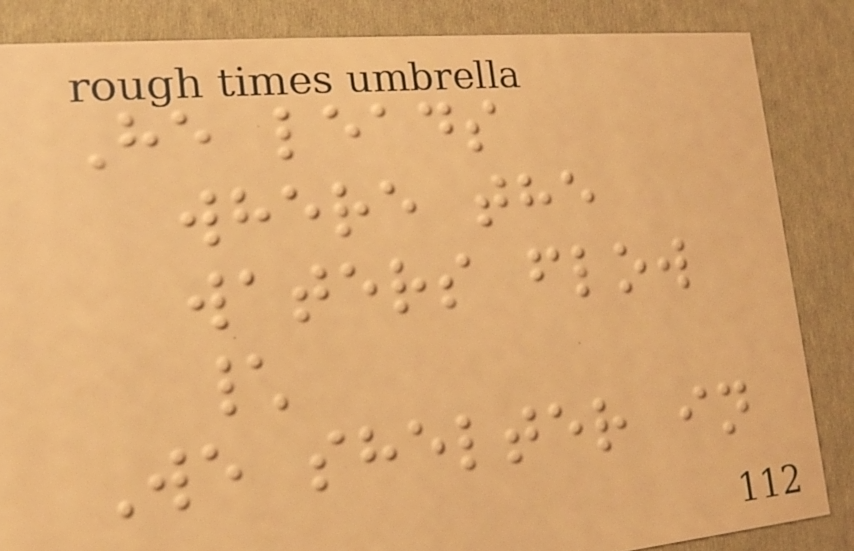He leads
where the
waters flow
\
We shelter in
